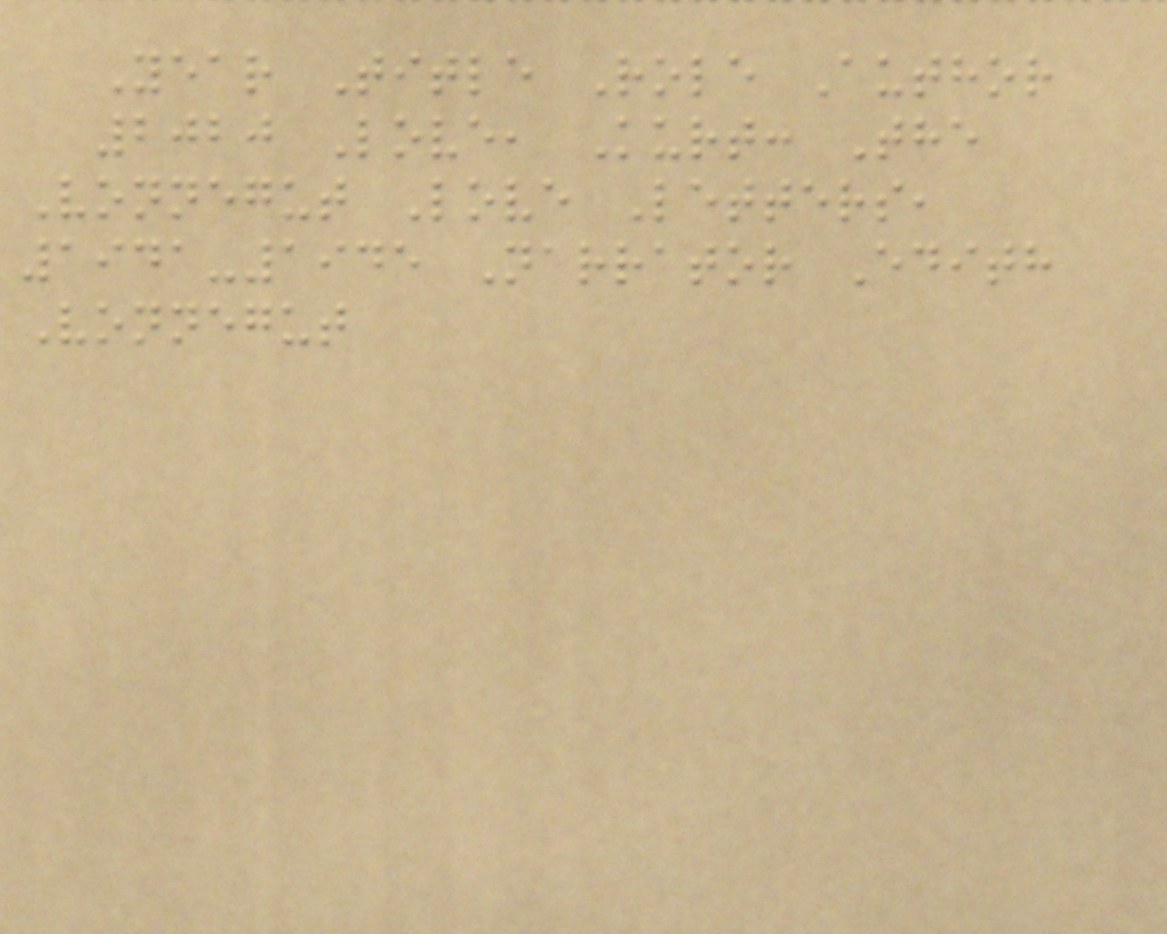Year Title Role Author
2020 Love, Kurt: The
Vonnegut Love Letters,
1941-1945 Narrator Edith
Vonnegut
